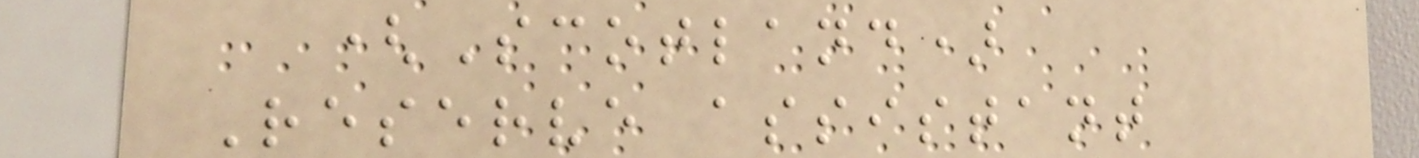(Scotland)
Reserve assistant
